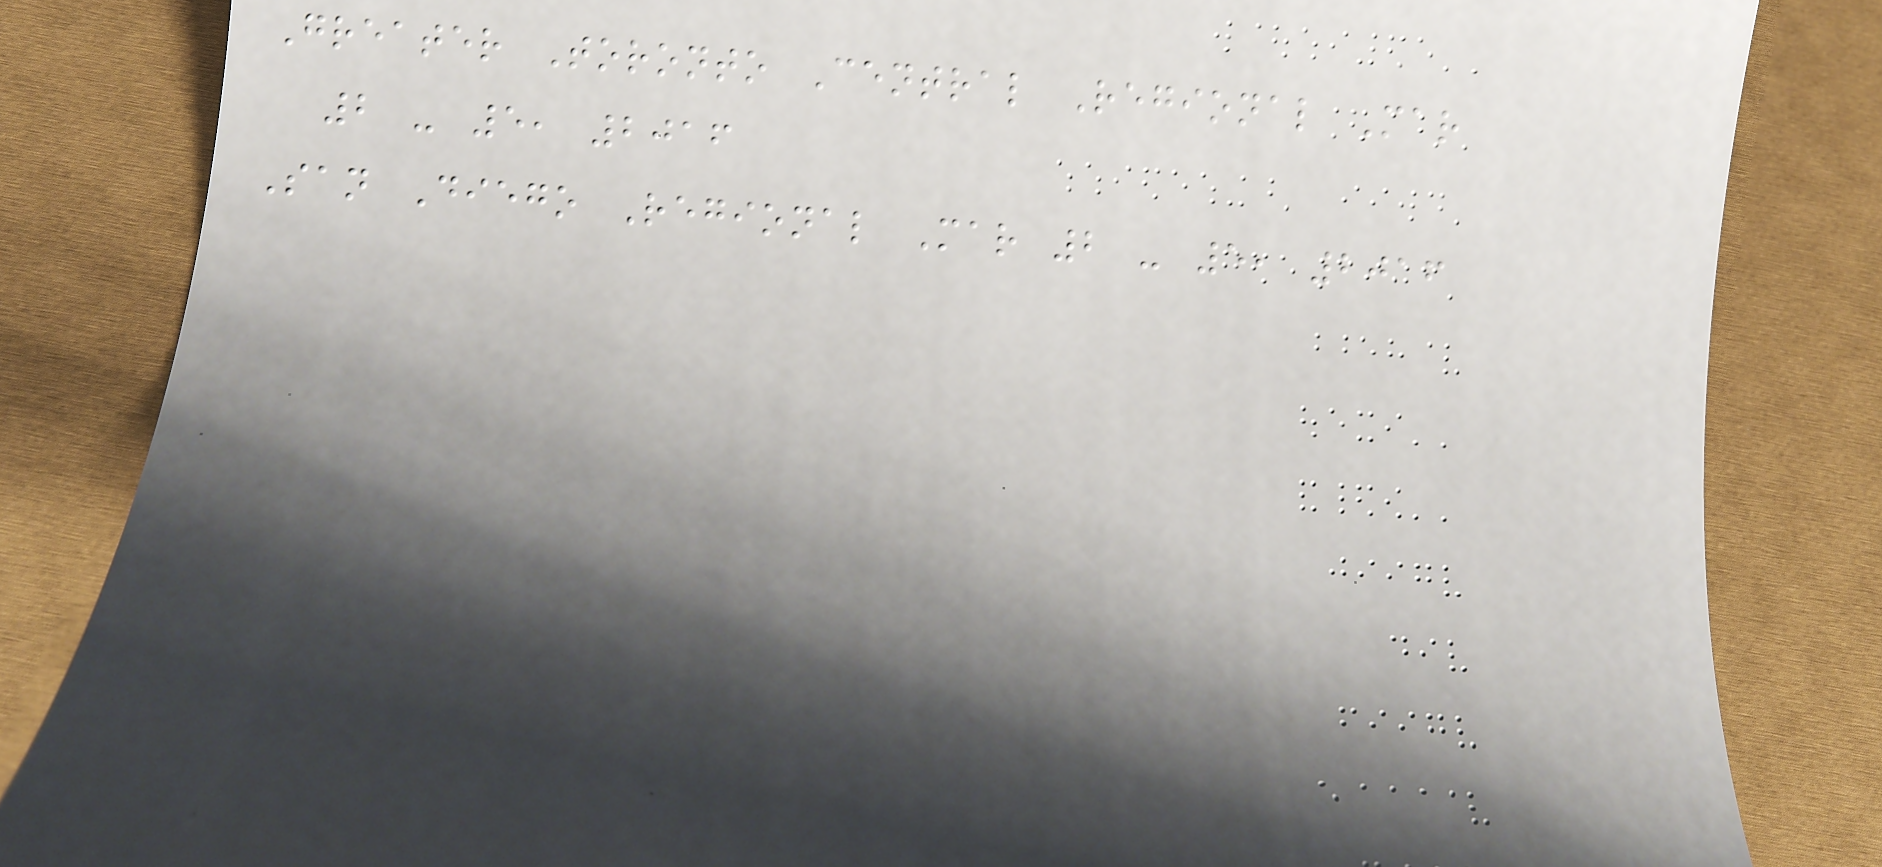Greater Toronto Central Regional Mar
2 - 5, 2016
San Diego Regional Mar 2 - 5, 2016
